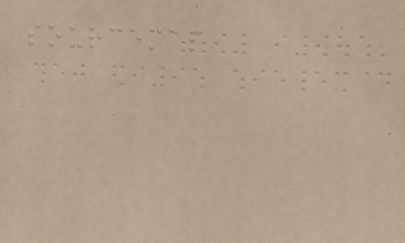sourcemap
